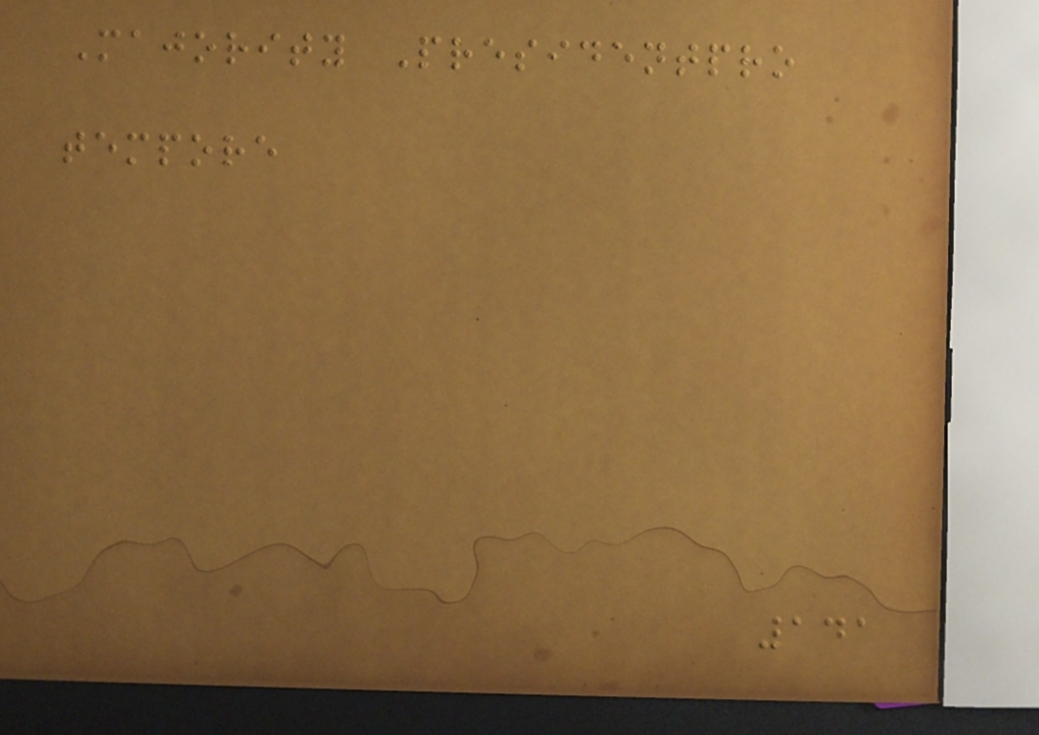Majority Presidentpro
tempore
141
